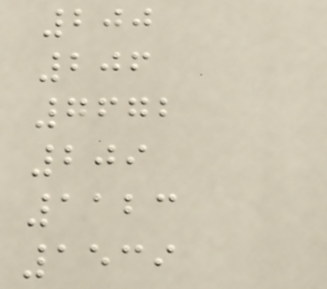200
206
7672
209
1123
1539
